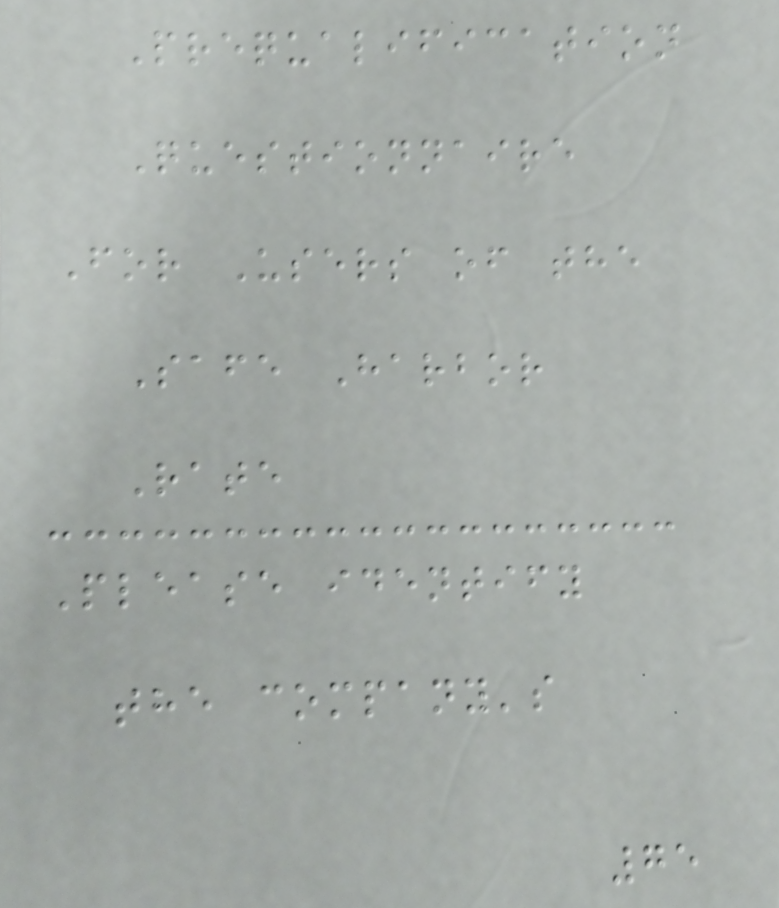Prequalification
Questionnaire
For Users of the
Safe Harbor
Rate
Please identify
the company's
75
